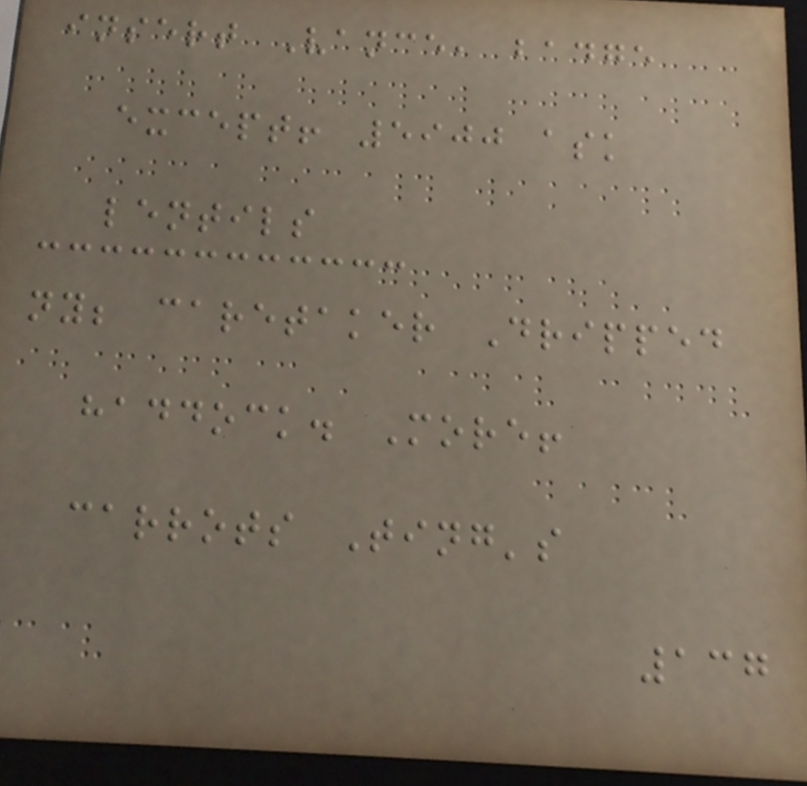insert Vance, badge
except! 5900 ask
lentils
ny; caretaker Dripped
haddock. More!
carrots Ting's
137
